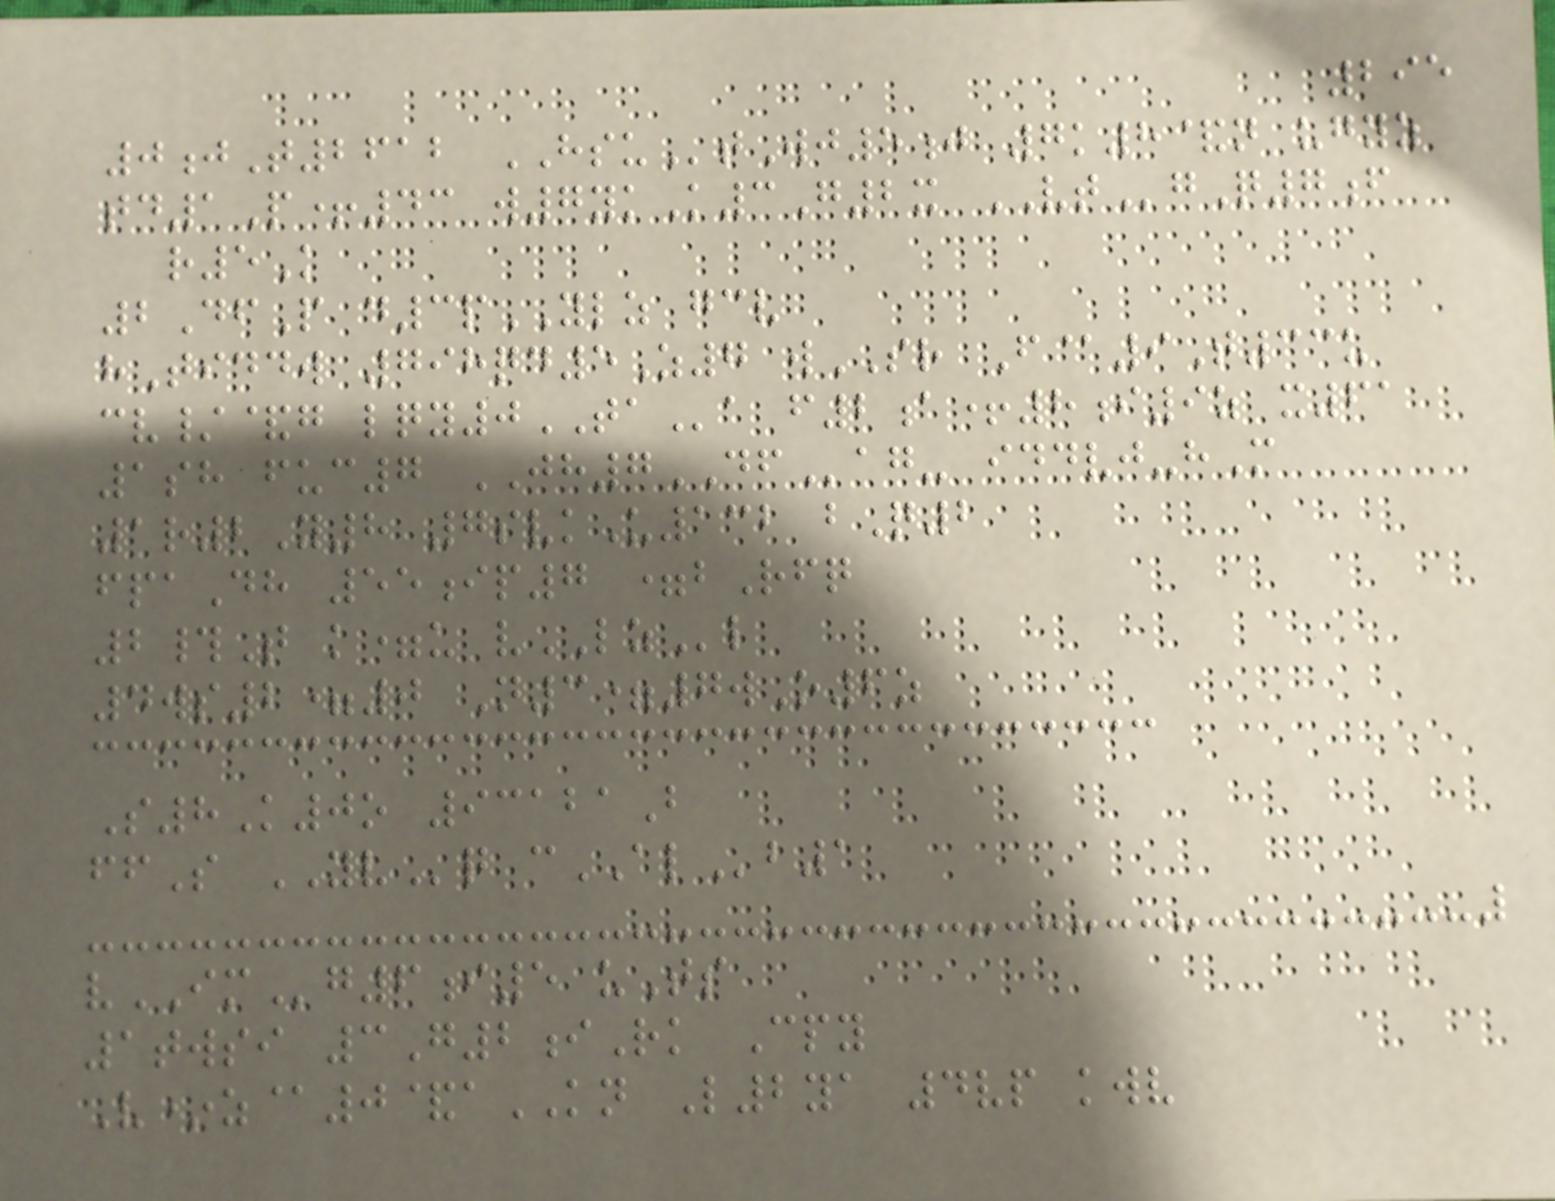295
0jT2612 HSUtWj5j 7k8&n ugyz
td1P+43 w7ykK3G2x VTgQ7f
r5K
2DfP d3pYLZ gcv
hTiddw 798qd5Z7 wSR F@9T33u
cv/&g lqy0TAa f2a+8i9z x61
1sh fuc7 JH7DFag- iddvj-hM
1r2Y8 7svkU132 bQ2
fpaDh 55ip7 =bRfq
2#T k=u vLZl
4ws2=0 N3=7wO6z
S8K0o 93121B
ffS YVq cALb1
vIMg6i5 uTs
1twsi 3G2iRk Cpy
V*z@0&aKN L2ya 4vp kwv
